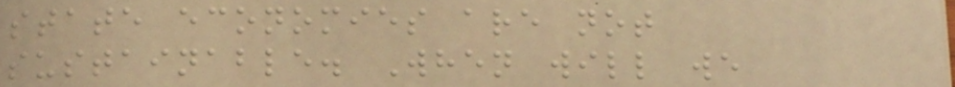state economies are not
sustainable. When will we
